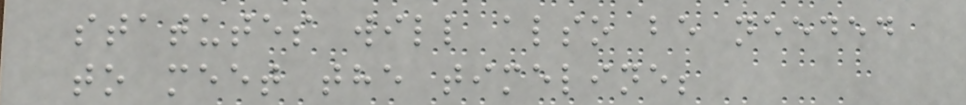statutes will also be needed
to meet the timeline;
